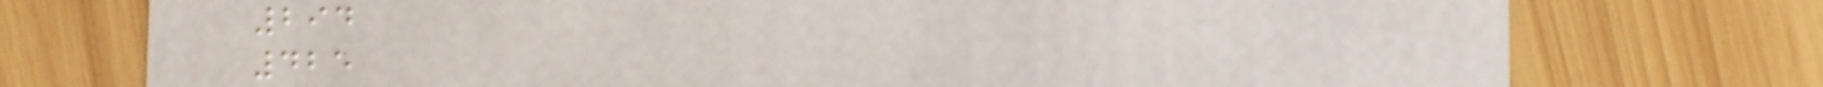294
425
